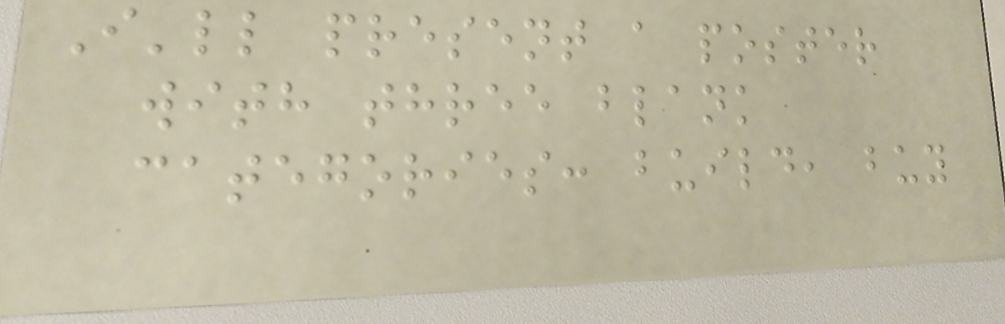I'll present a poster
with three blank
categories: build, buy
